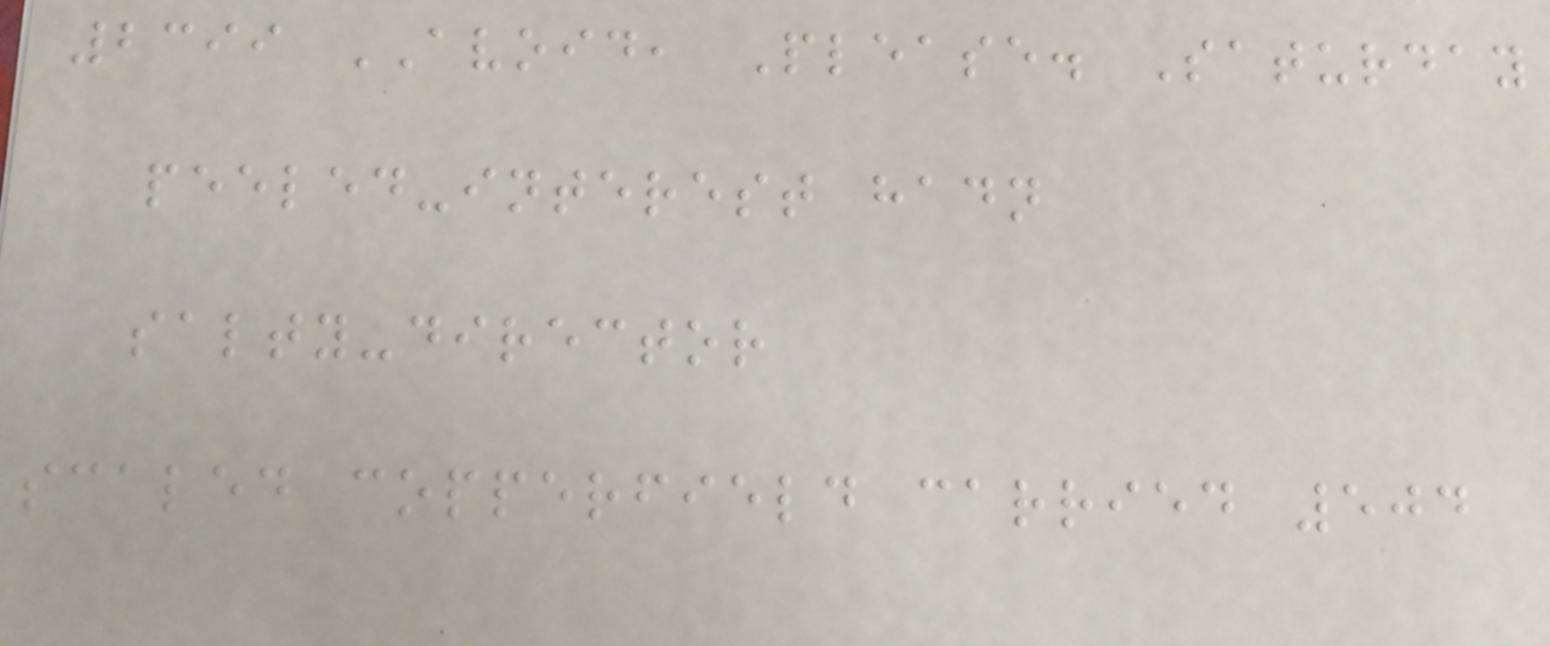2399 AVOID, Please. Saturday
peeled-interest hadn
salty-director
scaled copperfield carried 504
